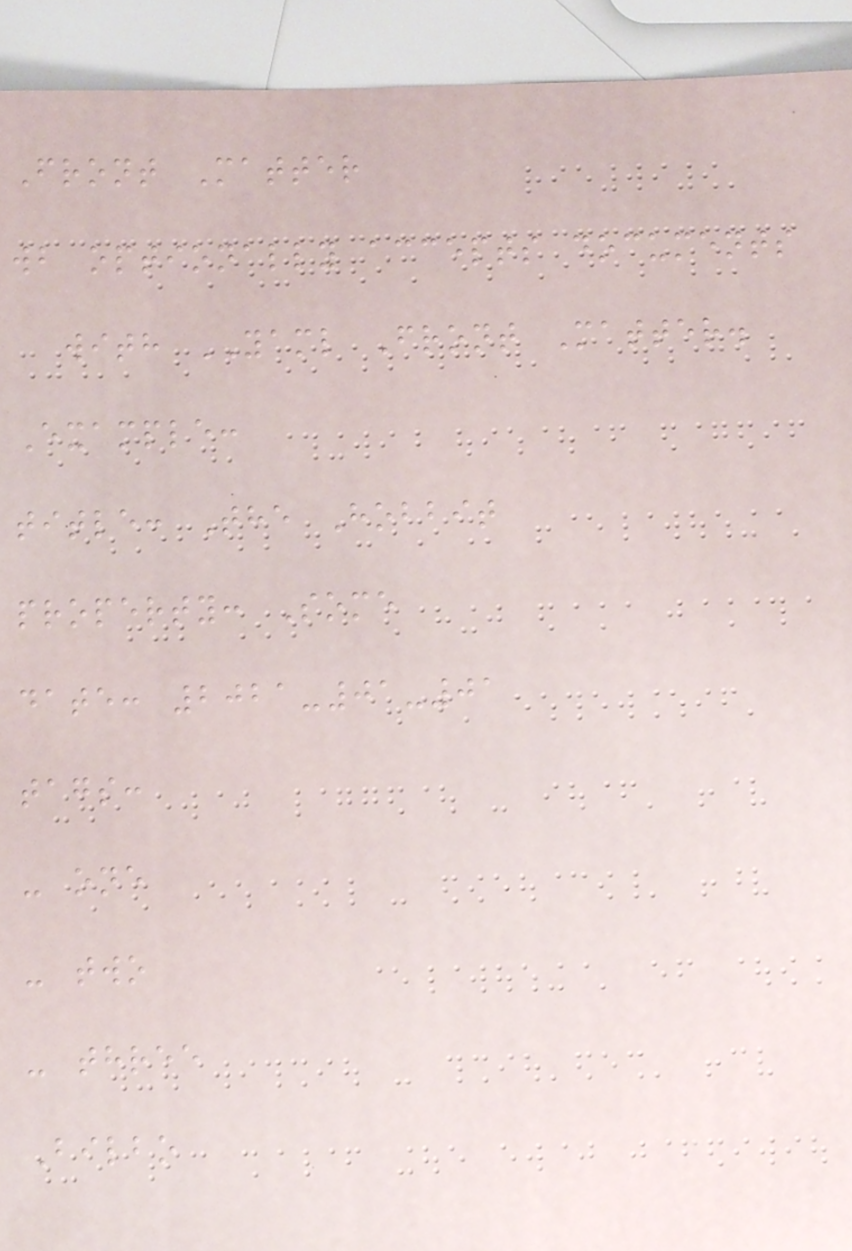Front Matter
wb optionally accepts documents
with YAML Front Matter.
Example:
title: The Hobbit
property: Some
date: 2021-01-01
tags:
- one
- two
- three
Bilbo
